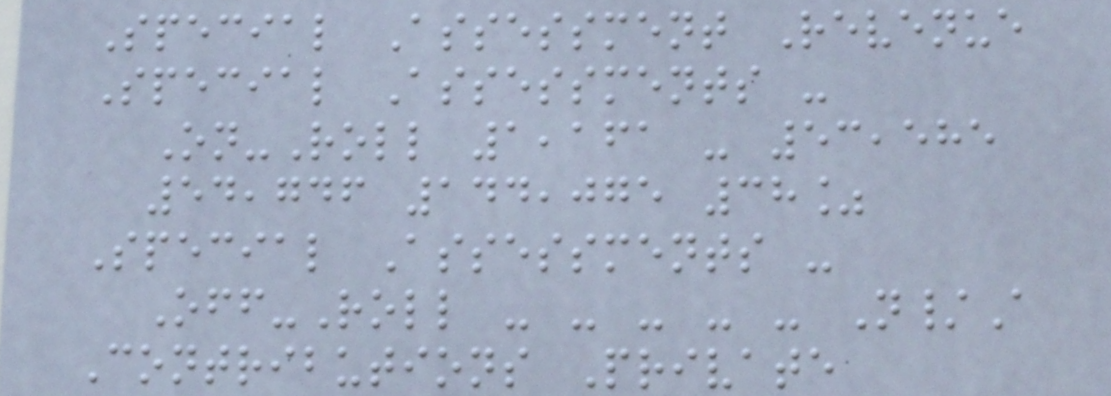Special Assessment Revenue
Special Assessments -
On-Roll 1,161 - 53,585
54,746 144,075 38%
Special Assessments -
Off-Roll - - - - - N/A
Contributions Private
